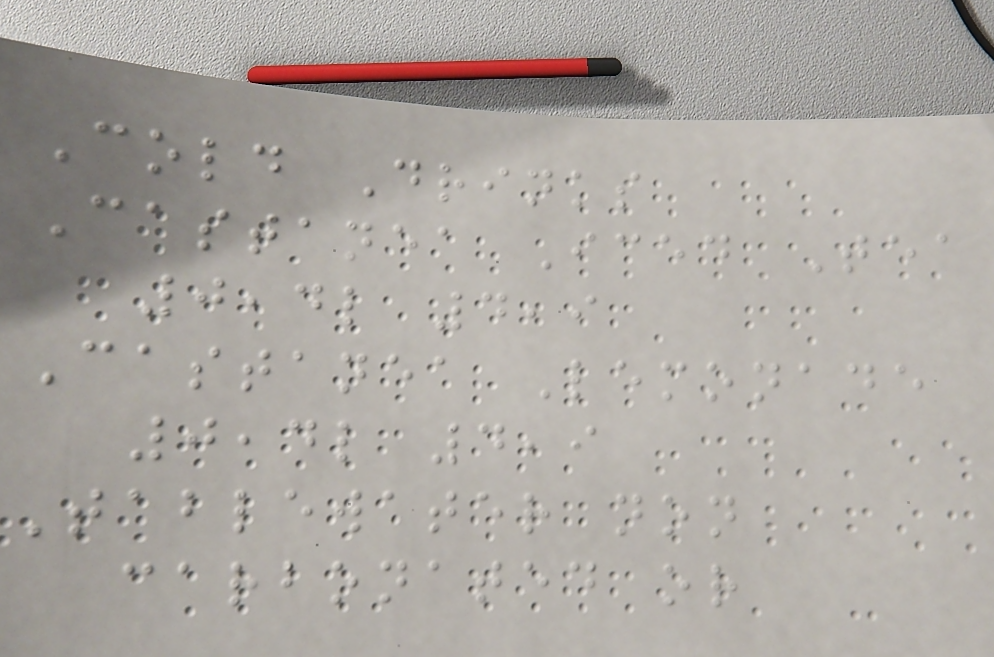Cold Drinks
Castanea Iced Tea
0,4l 4,9
Castanea Lemonade
0,4l 4,9
Tablewater non
carbonated or
